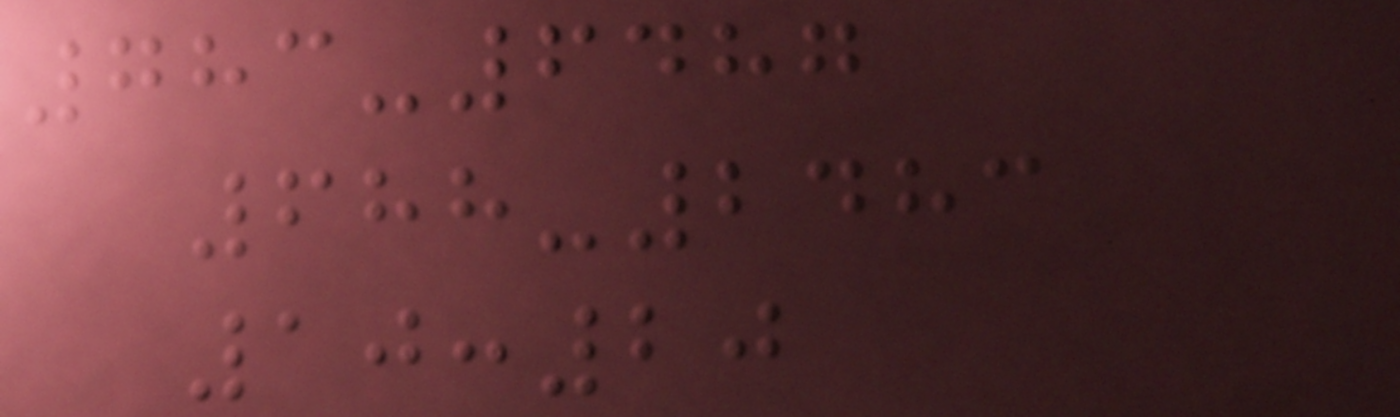783-6487
688-2483
10:20
